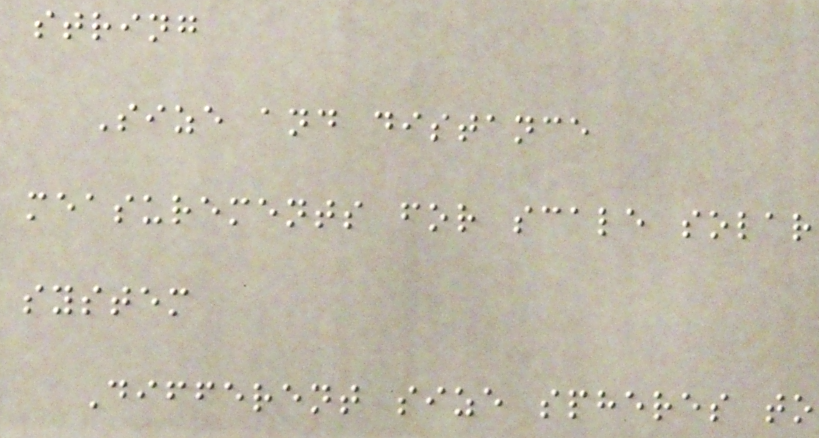string
Size and distance
measurements for scale solar
system
Different size spheres to
